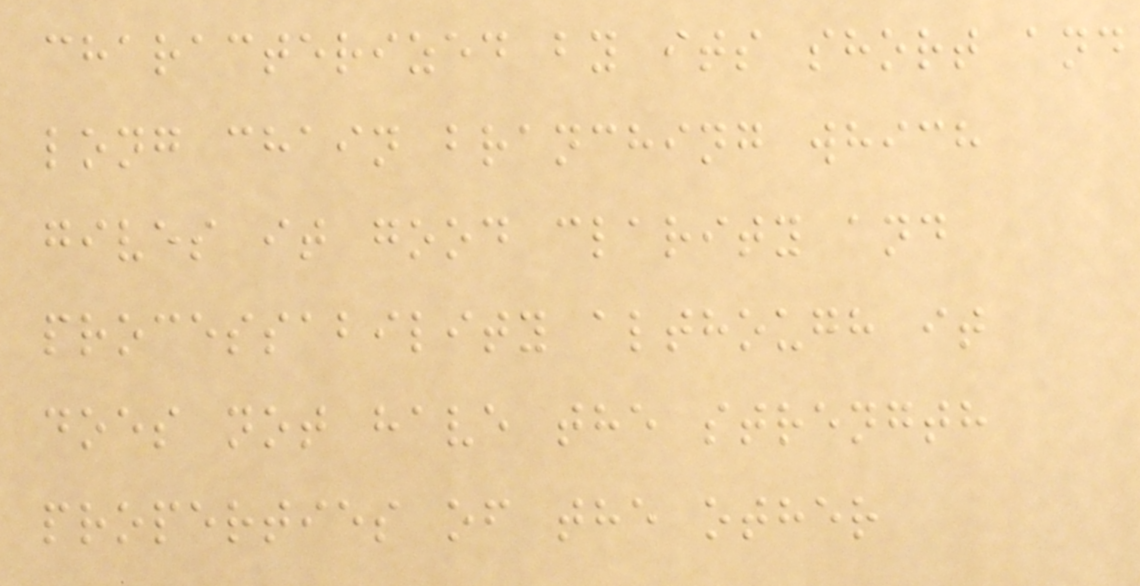characterized by its short and
long chain branching which
gives it good clarity and
processability although it
does not have the strength
properties of the other
